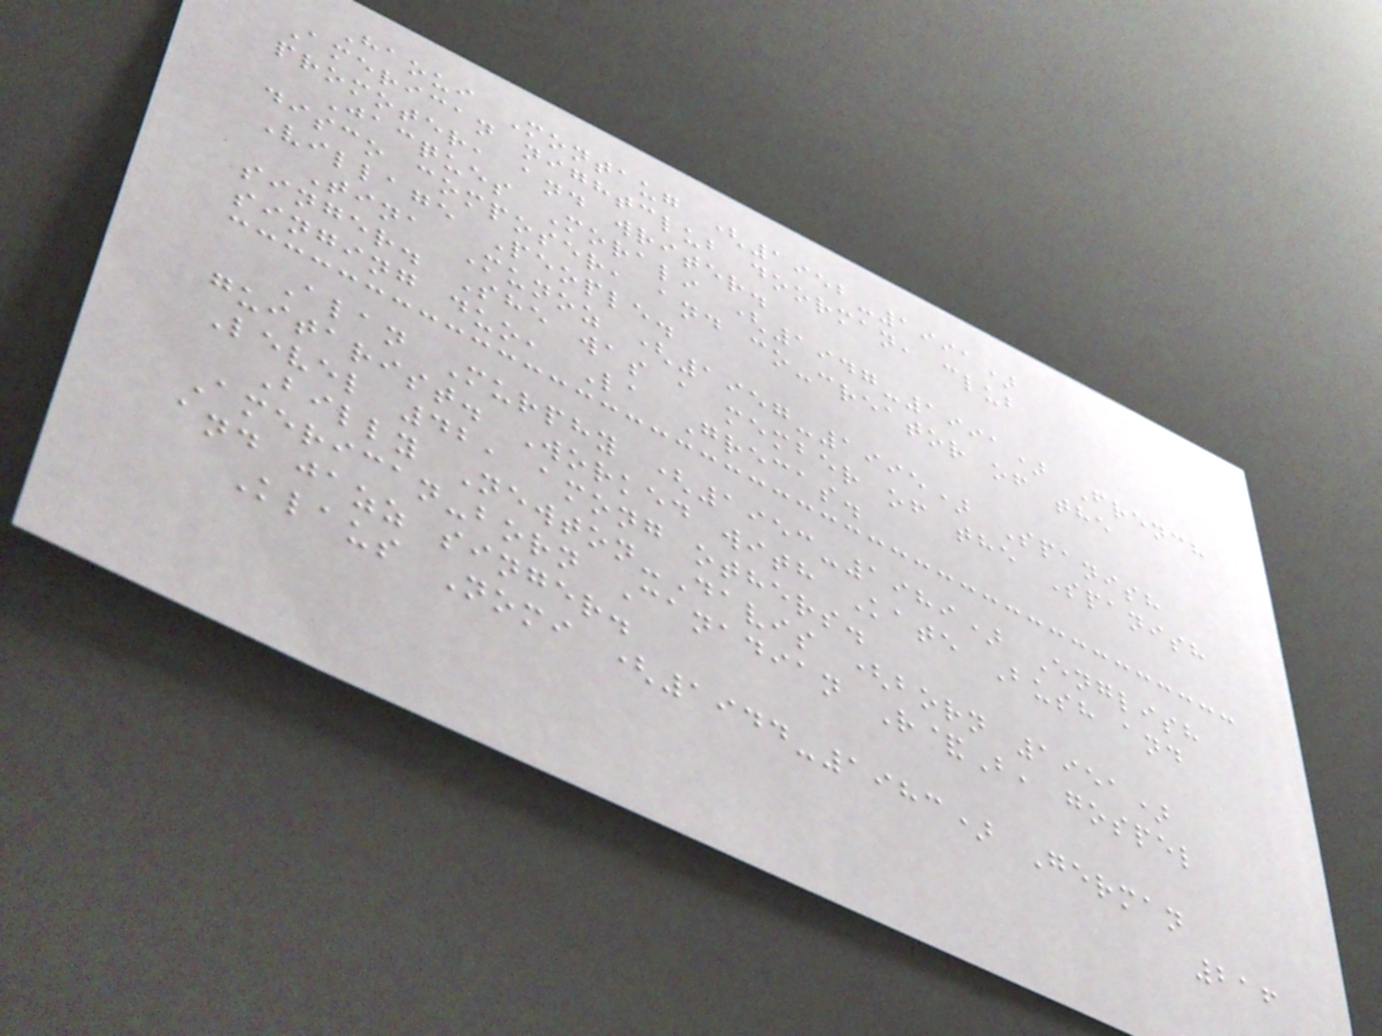Haoui Montaug (1952-1991)
American nightclub doorman, club
promoter, and writer.
Jacques Morali (1947-1991) French
disco composer, and co-creator of the
Village People.
Tina Munoz (1957-1995) Spanish
singer. She was a member of the Spanish
singing duo, La Grecas.
Alan Murphy (1953-1989) English
guitarist. Worked with Kate Bush and
Level 42, among others.
Billy Newton-Davis (born 1951)
American-born Canadian R&B, gospel
and jazz singer.
Klaus Nomi (1944-1983) German
216
